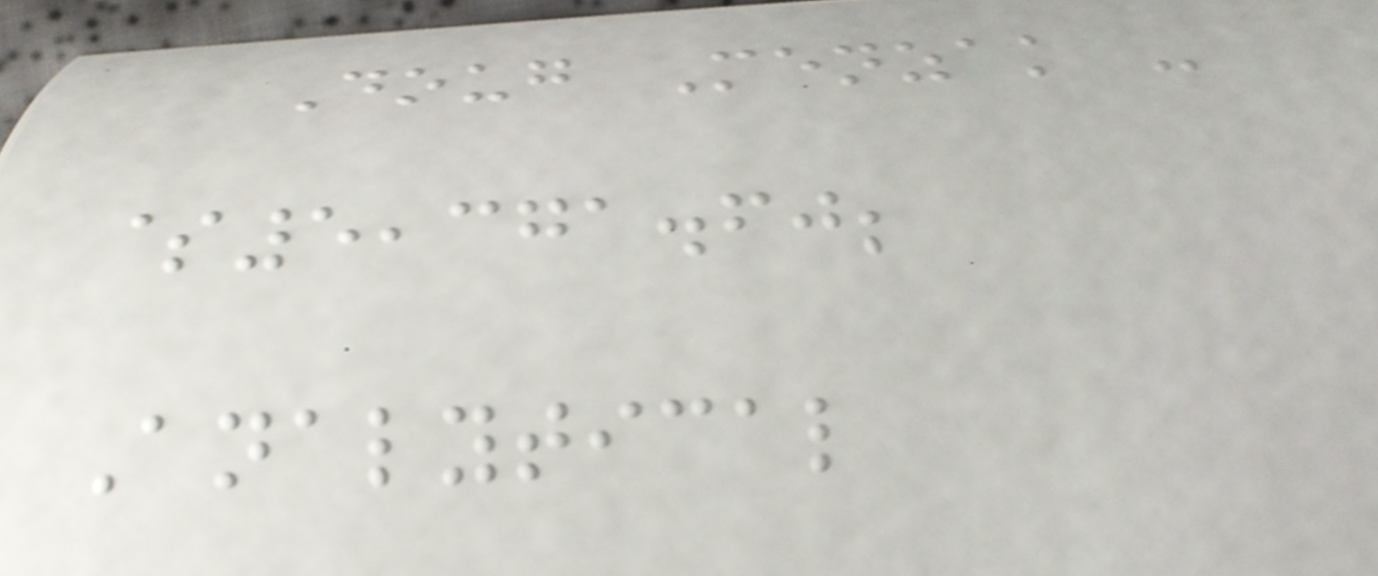Doug Menzak -
$5,371.60;
Analytical
